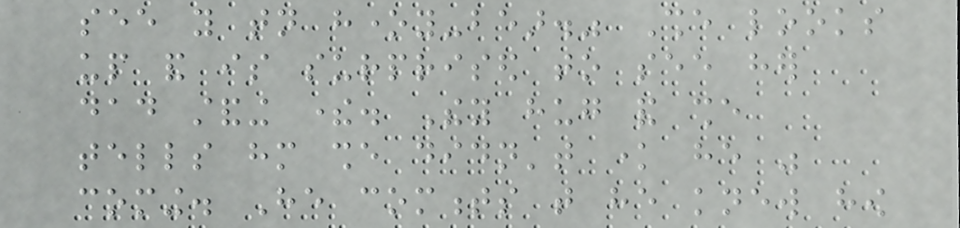see you tonight honey-bear." She looks
up and is surprised to see her
dad standing there. They hug and she
tells him she didn't know he was
coming. He comments that he knew how
